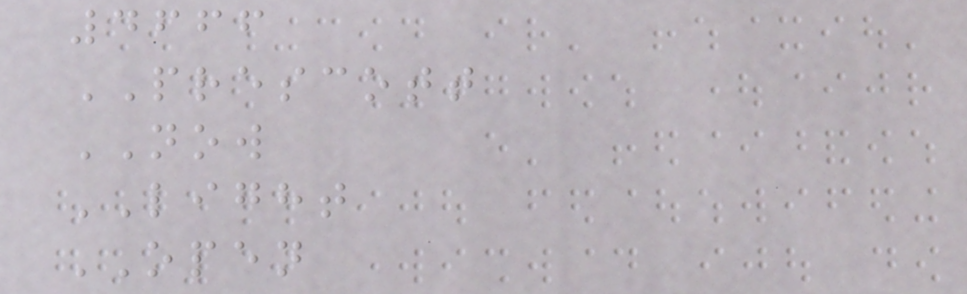4666
PRESCOTT
NOW
LIGHT
OPEN
